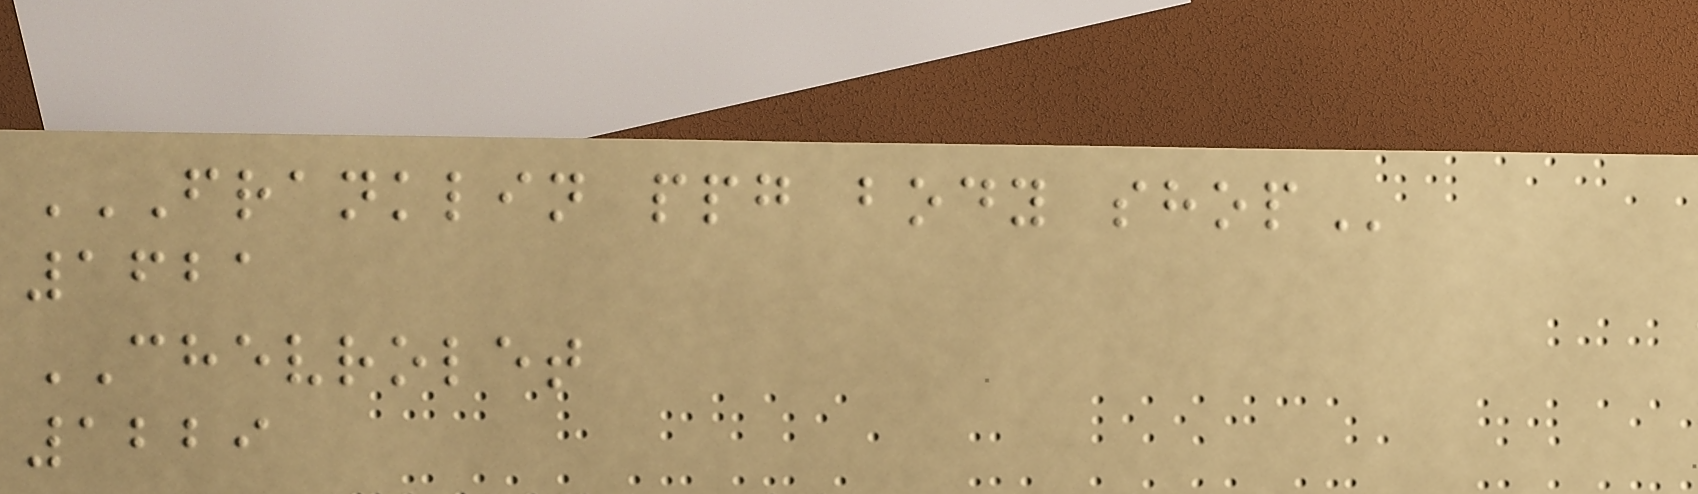FRANKLIN PPG BODY SHOP
1621
CHEVROLET
1229
